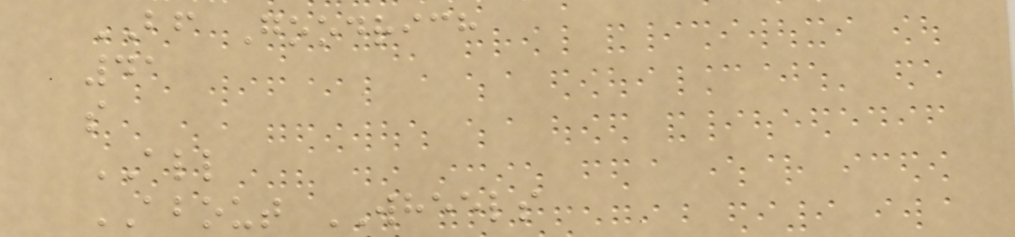BF Goodrich
41
s
ALL
ABOUT WHEELS
